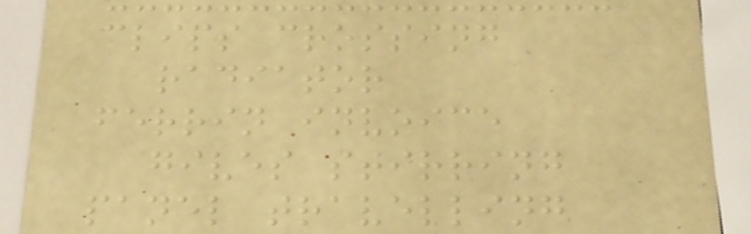clips crossing
radiator
ferrin invoice
gives stirring
panel travelling
